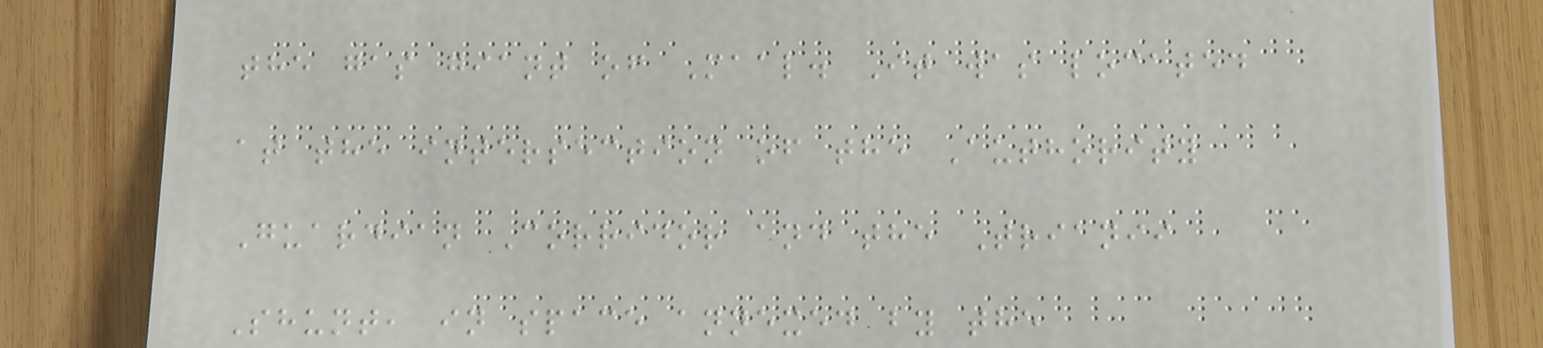the gas giant of Maal. It was located
at the intersection of the Authority
Guardian Corridor and the Trianii
Shunt, in space annexed by the
